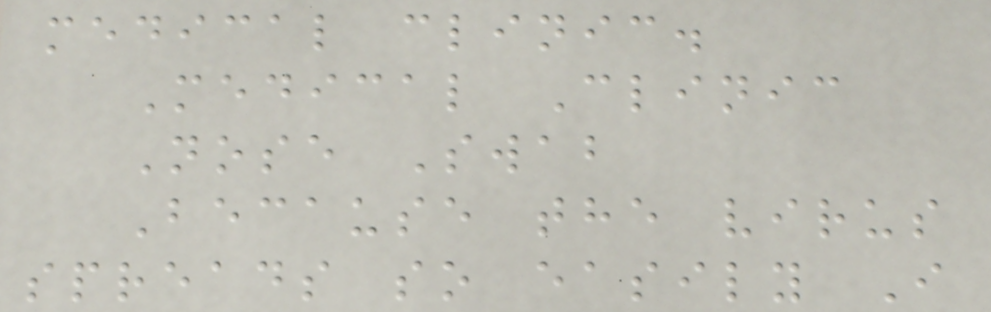medical clinic.
Medical Clinic
Nose Swab
Because the virus
spreads so easily I
